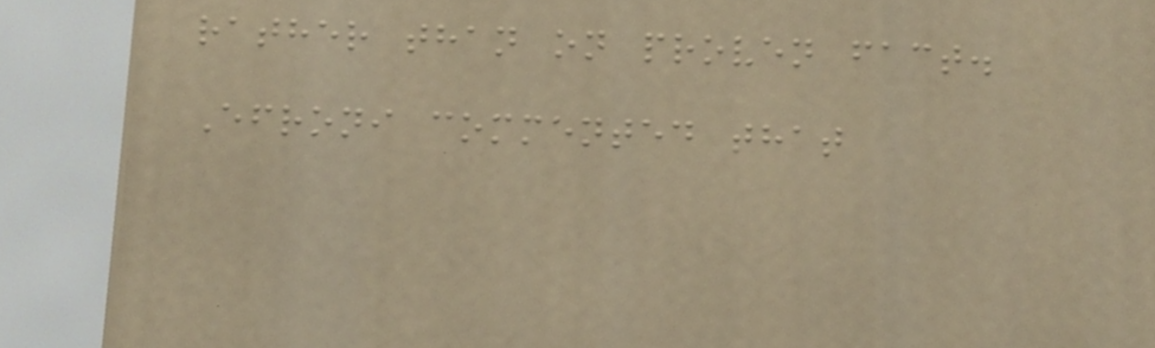rather than on proven fact.
Efroni commented that
